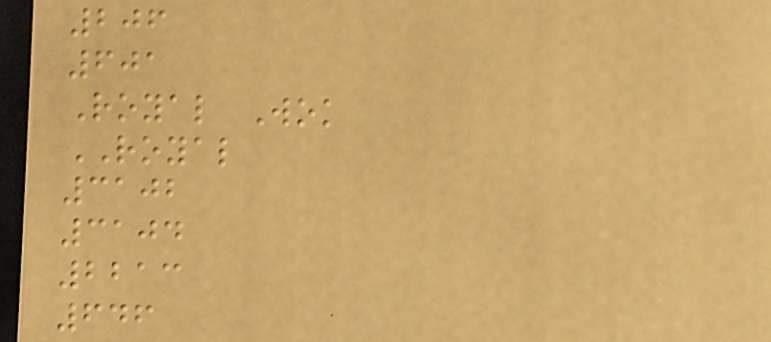206
601
Royal Wok
ROYAL
3102
3104
2213
646
